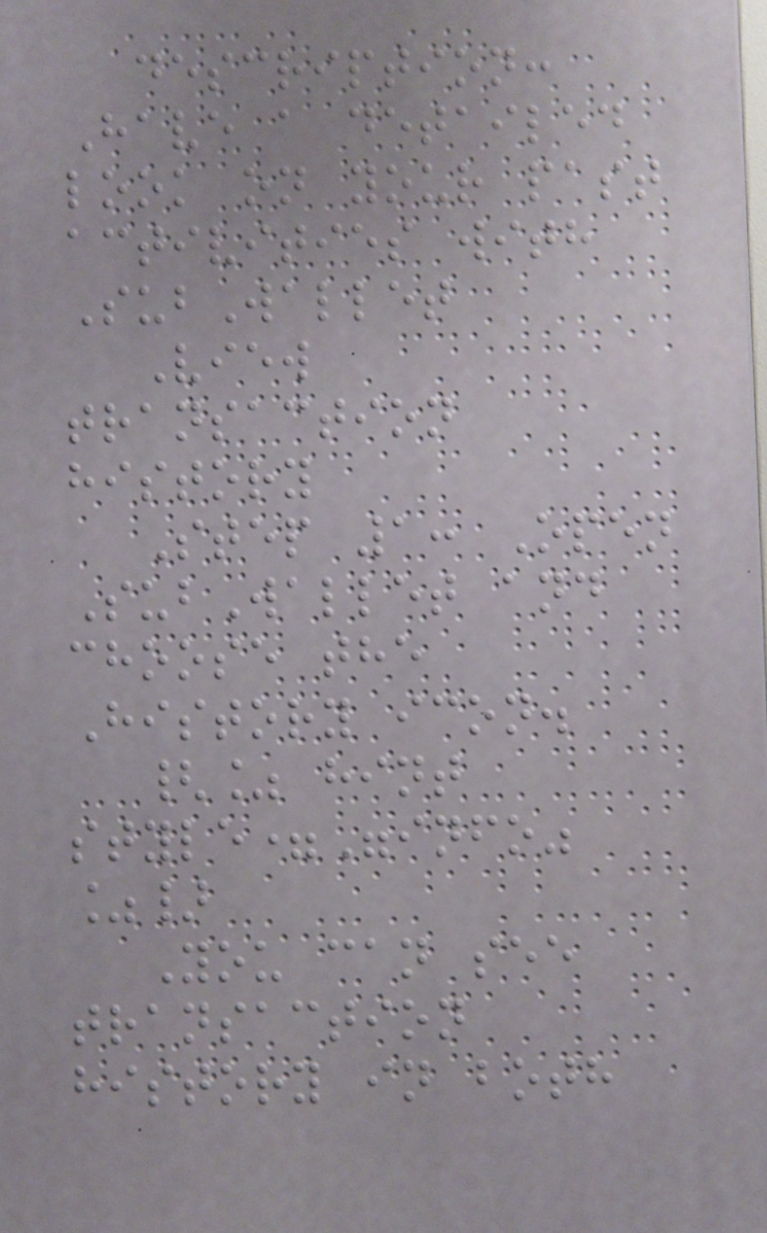description:
Have a detailed
look on your past
activities with
SubWallet
View
transaction
history
Step 1: Open
SubWallet and
choose the
History icon.
{% hint
style="info"
%}
You can see
transaction
history in both
